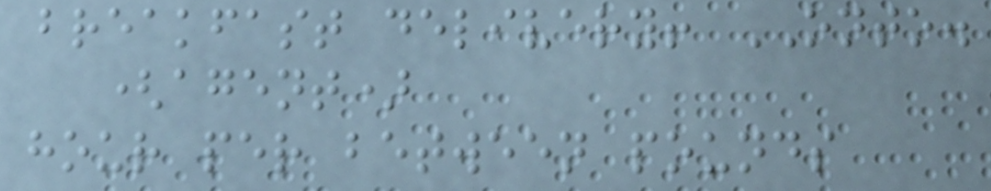breakfast delivery! ONTO.
(agent)
hour per between pounds
